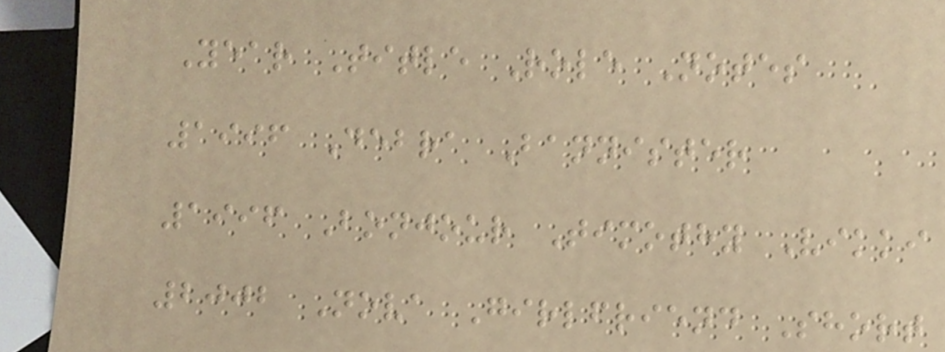Year Title Role Notes
1996 Debra Bannister
1996 Bonjour Timothy Vikki
2002 Nova Girlfriend Short
